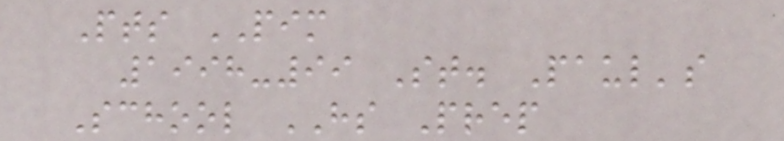Pts PIM
1998-99 St. Paul's
School HS Prep
